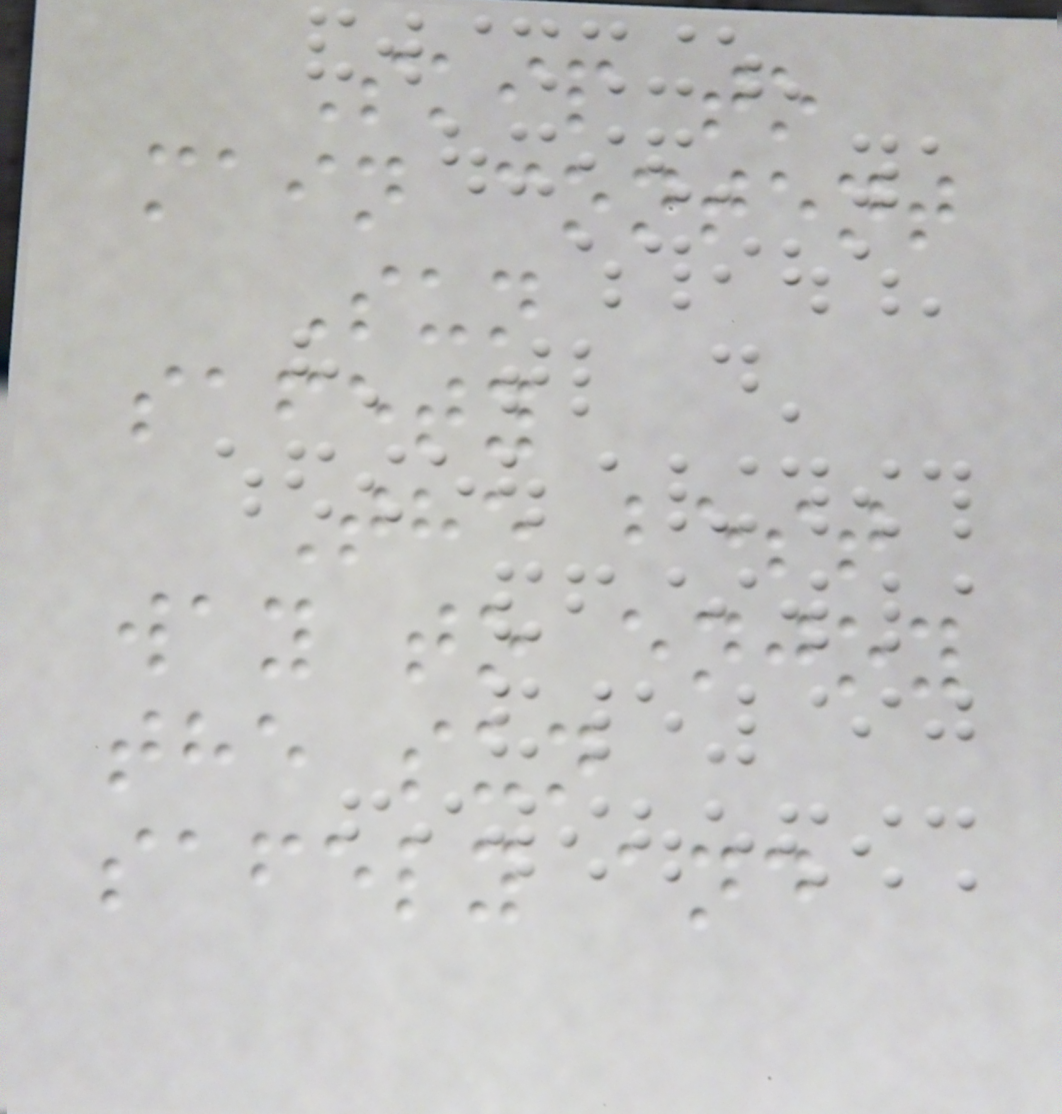Skip to
main content
Sun
safety
The best
way to enjoy
the sun
safely and
